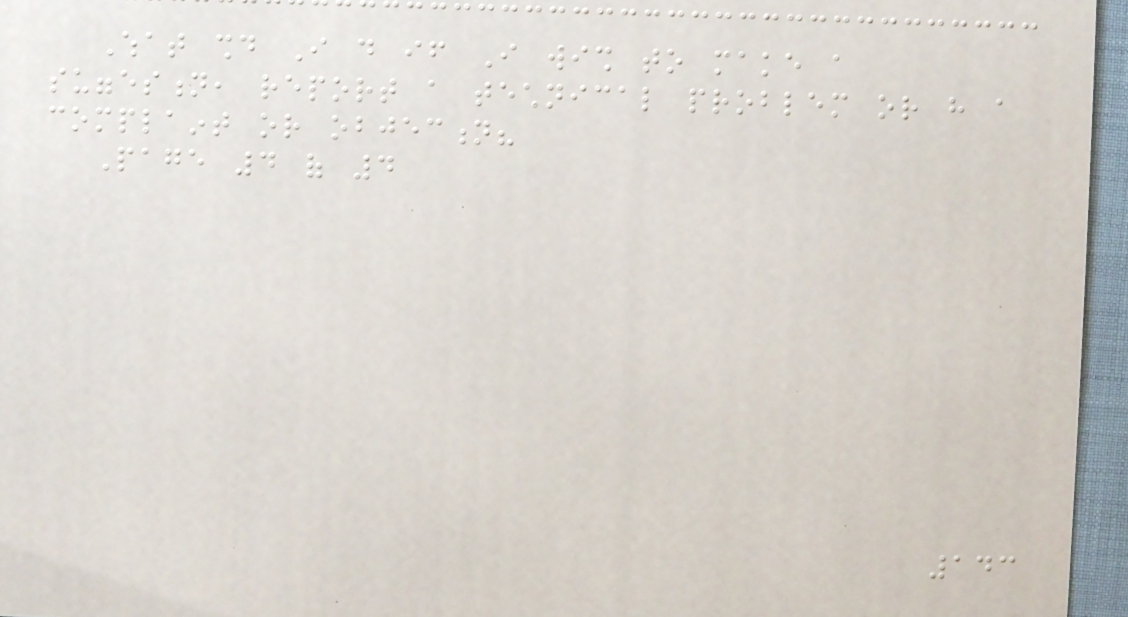What should I do if I wish to make a
suggestion, report a technical problem or have a
complaint or objection?
Page 4 of 4
143
